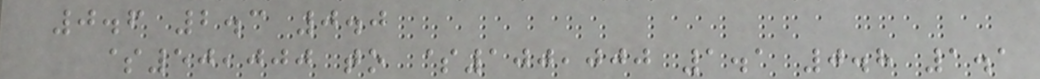0.6 2.3 0.0
$50,000 to $100,000 1.1 0.8 1.1
